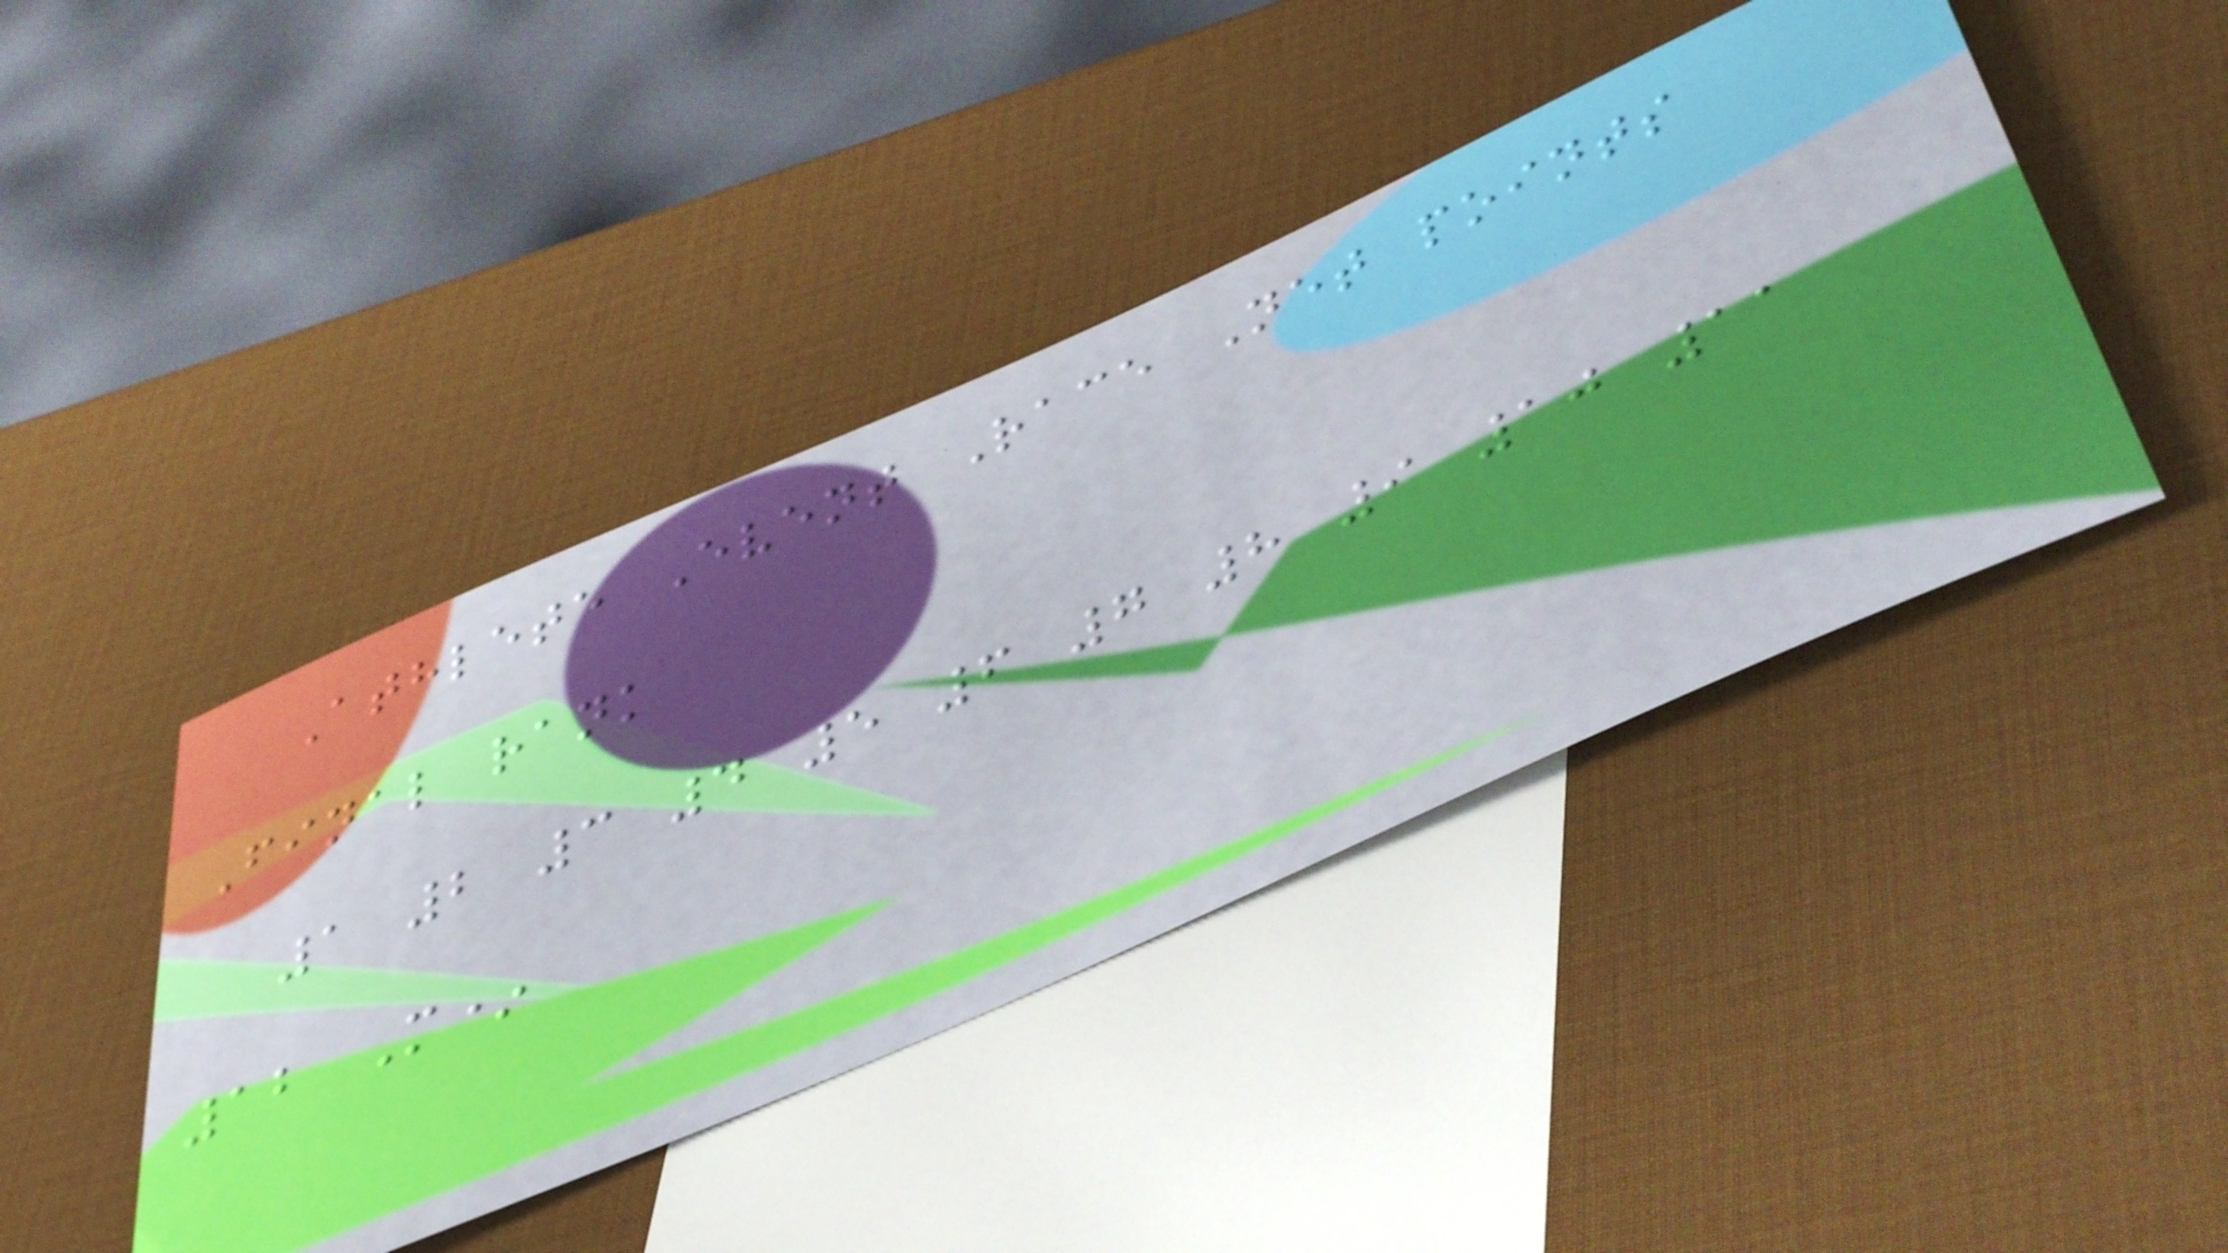Athlete Event Race Net points
Final rank
1 2 3 4 5 6 7 8 9 10 11
12 M*
